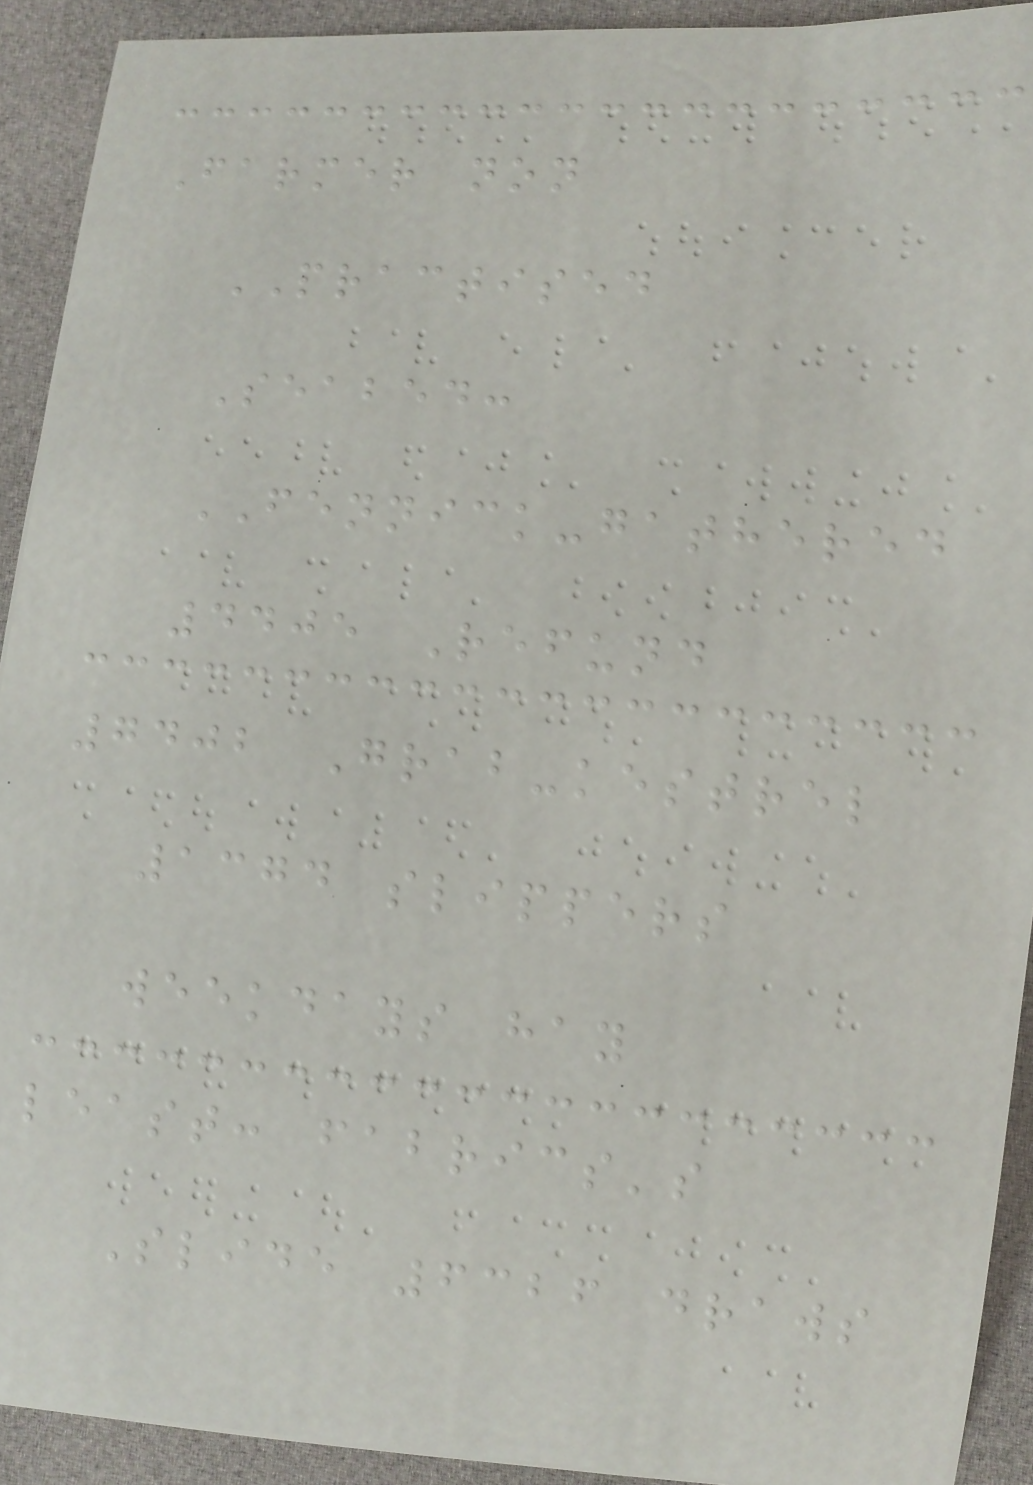Farmer non
PRACTISED
Seabed:
FENNICK-gathered
4405 Refund
7402 Grab-kestrel
1374 slippers
weekdays hay
least: fabrics's
Slide 6326 draws
